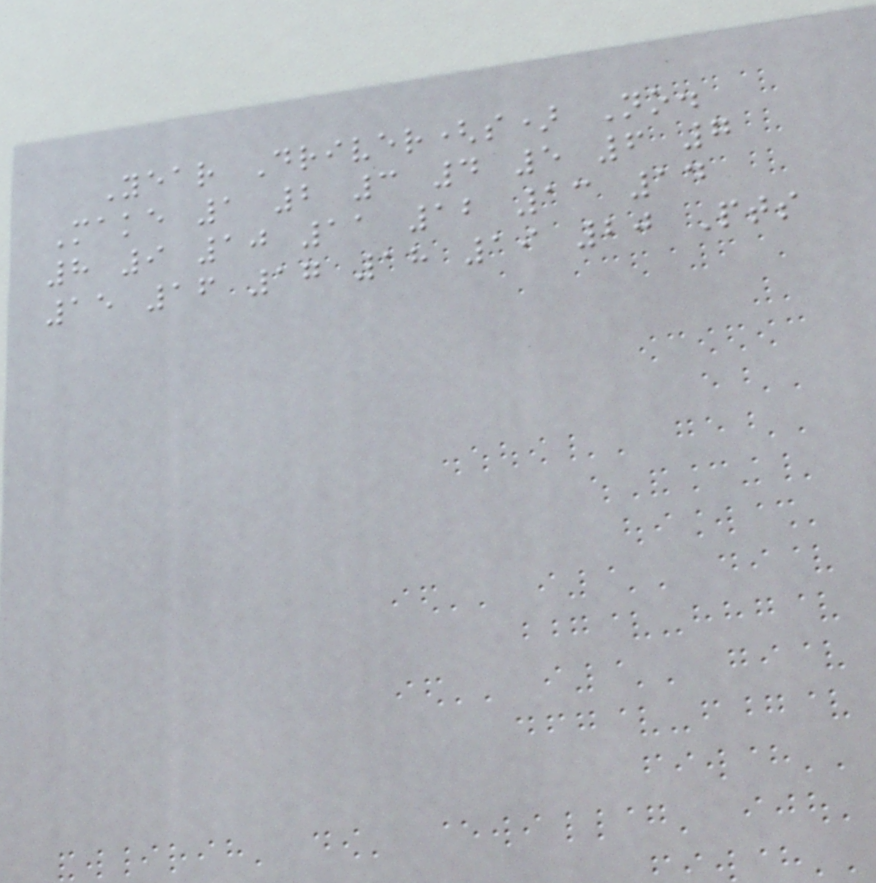Year Driver(s) No.
Make 1 2 3 4 5 6 7
8 9 10 11 12 13 14
15 16 17 18 19 20 Pts
